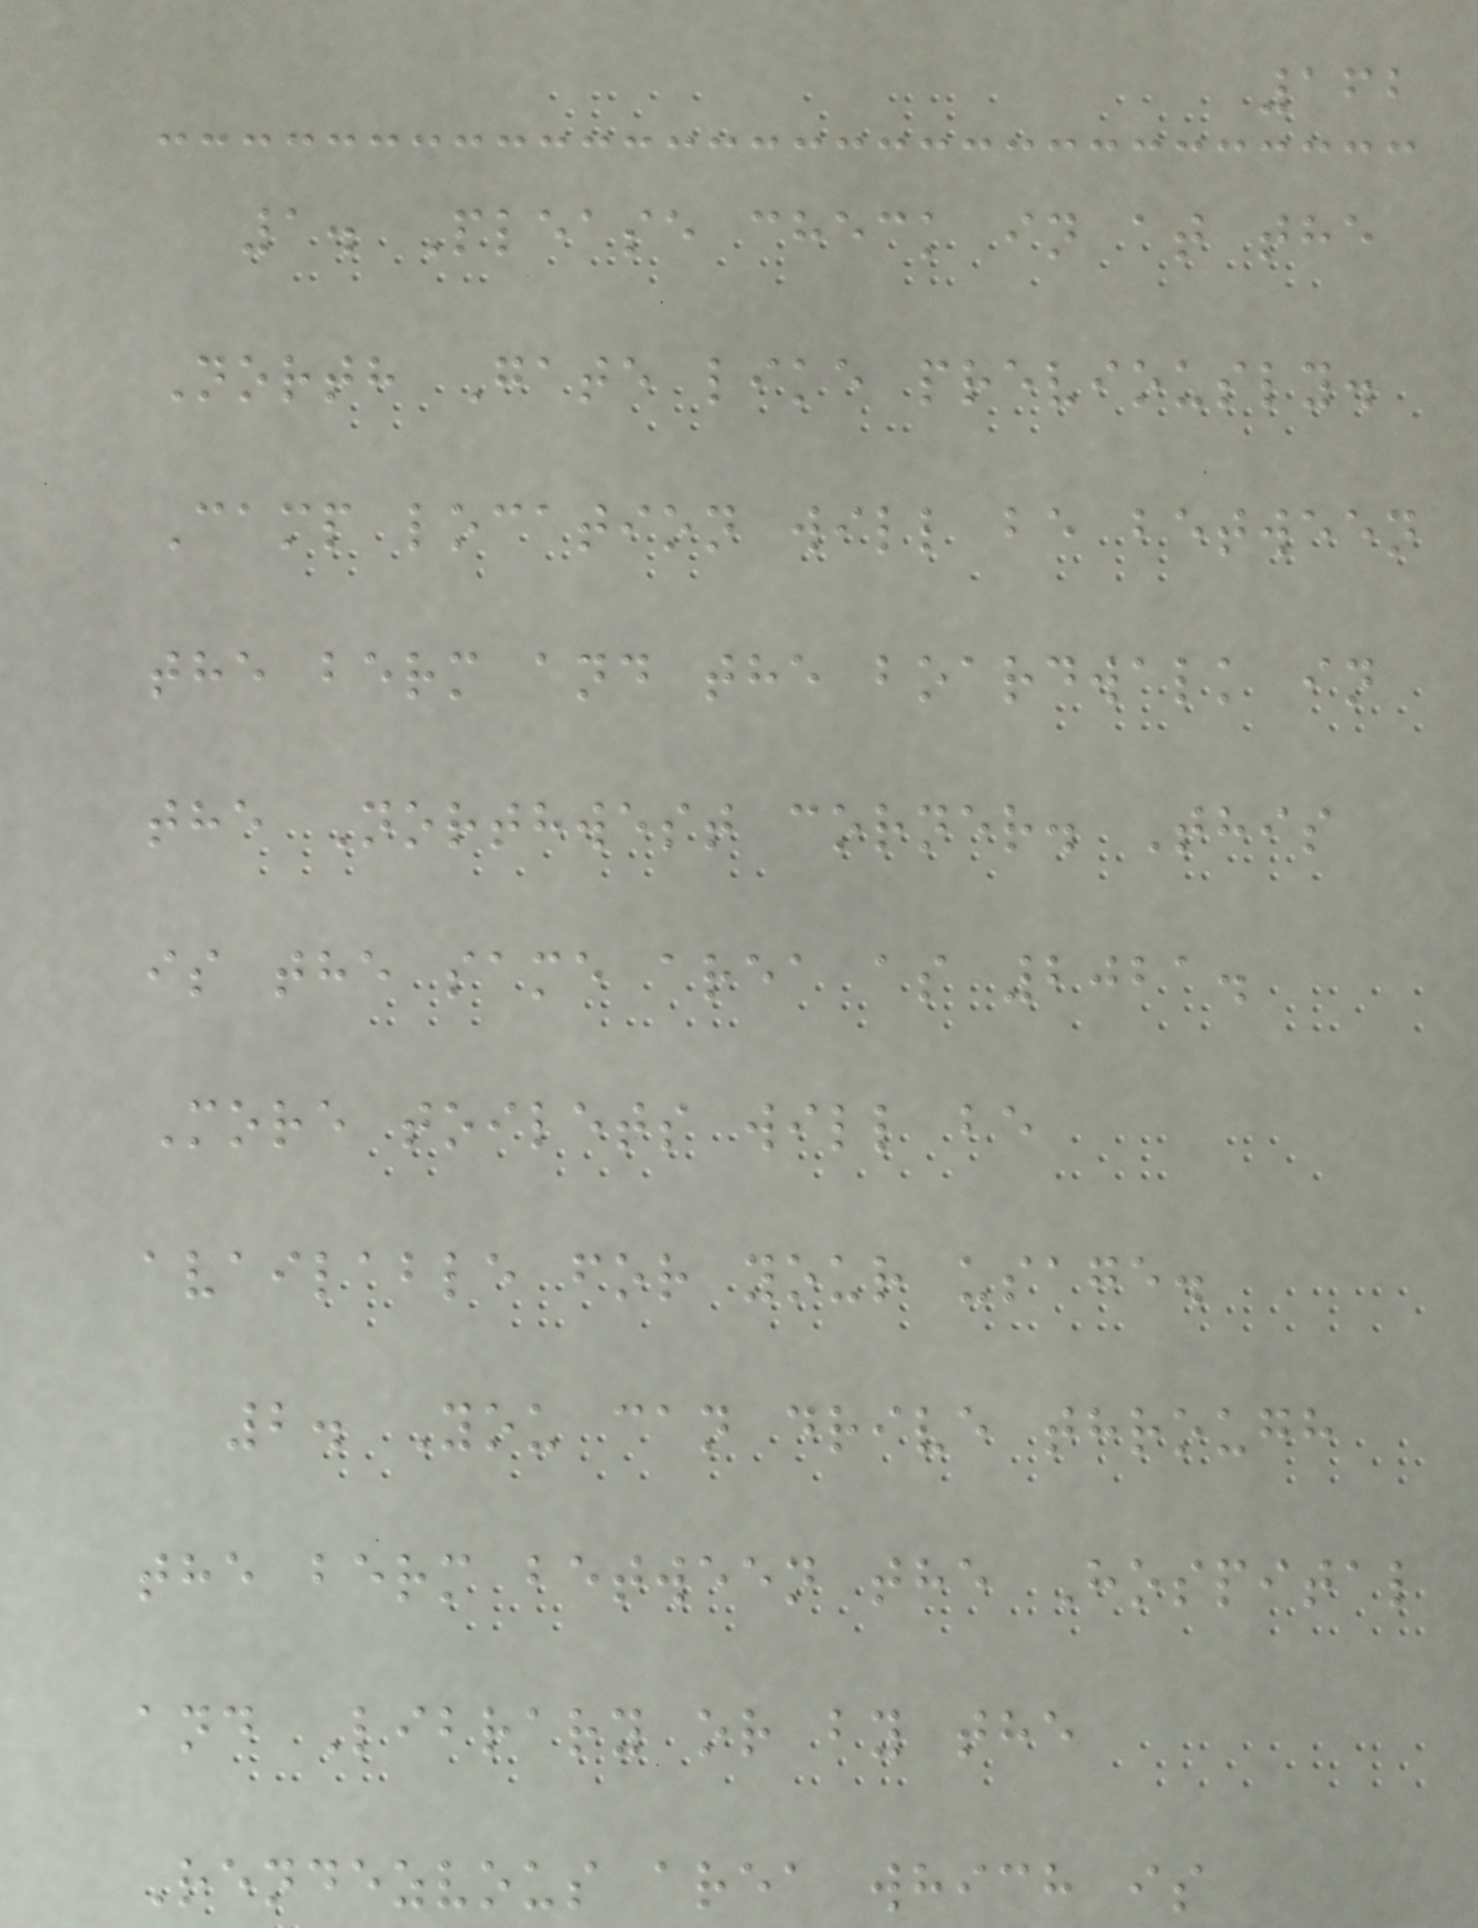162
1. Please check in at the
North Gate like previously.
Camp location will be between
the berm and the boardwalk in
the Northwest corner. This
is the same area as 2021.
More toilets will be
available for your usage.
2. You can drive through
the berm between the Hospital
and Library or by the
Rendezvous area which is
